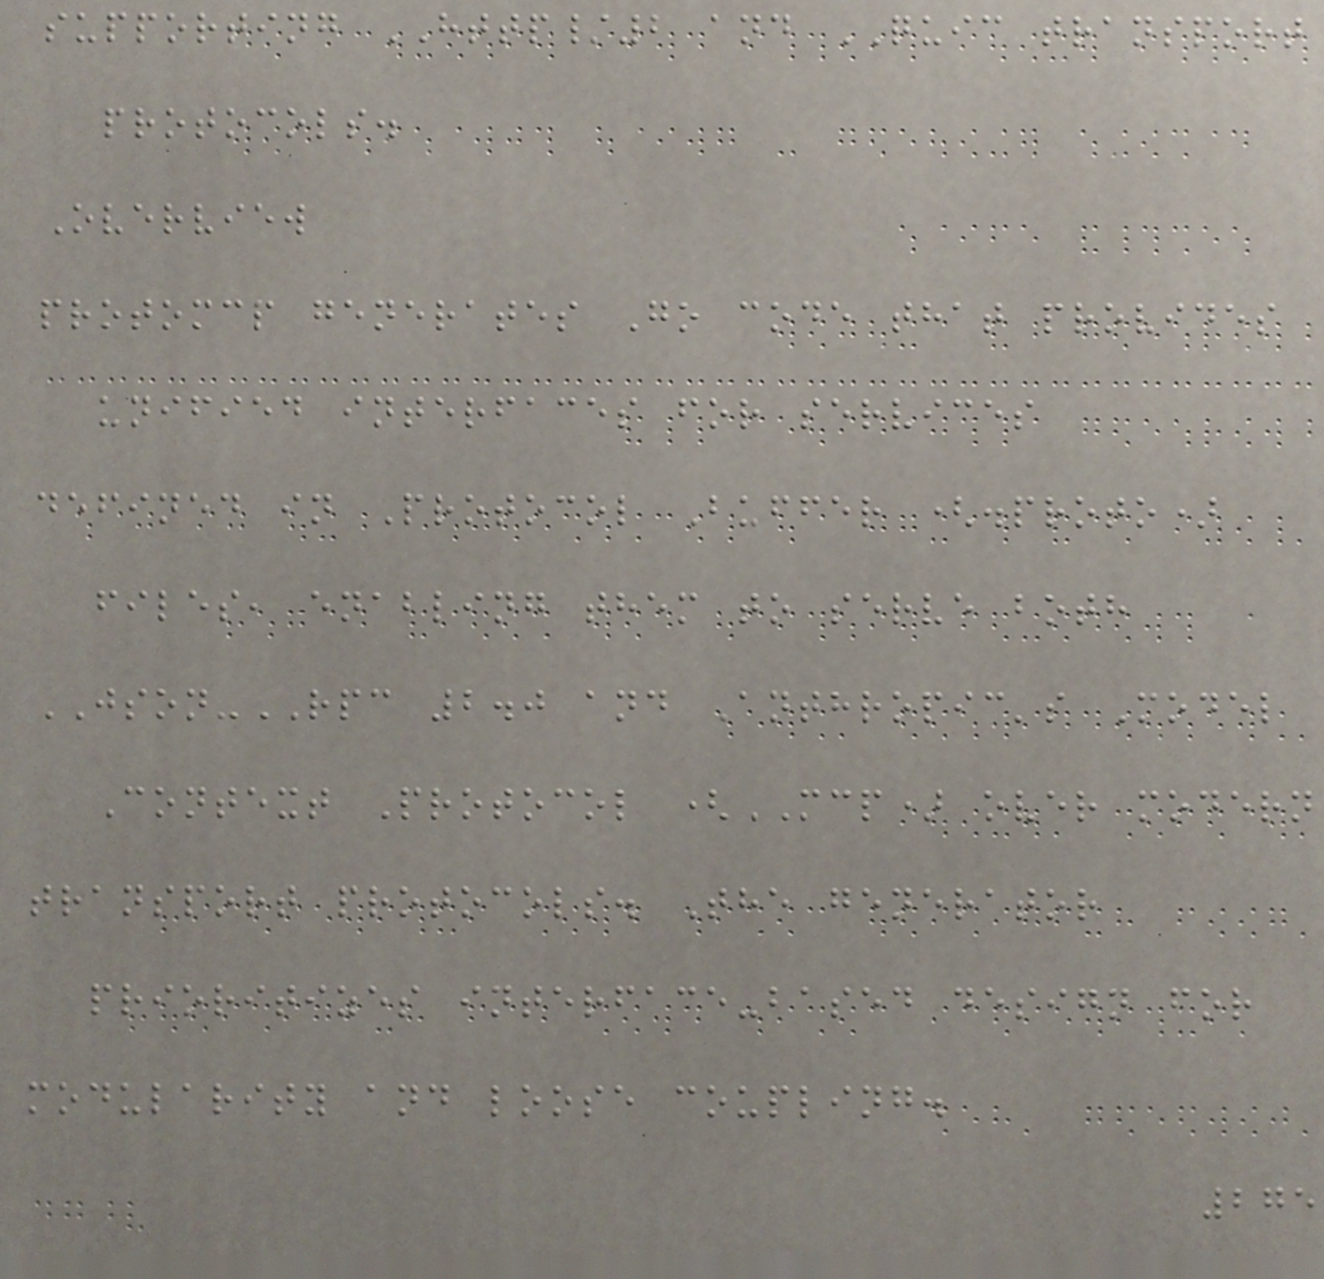supporting HTTP/2 and QUIC transport
protocols.
Overview
protomcp generates Go code that provides
unified interfaces for services
defined in Protocol Buffer (.proto)
files, enabling them to serve both
JSON-RPC 2.0 and Anthropic's Model
Context Protocol (MCP) over modern
transport protocols. The generator
prioritizes interface-based design for
modularity and loose coupling.
275
